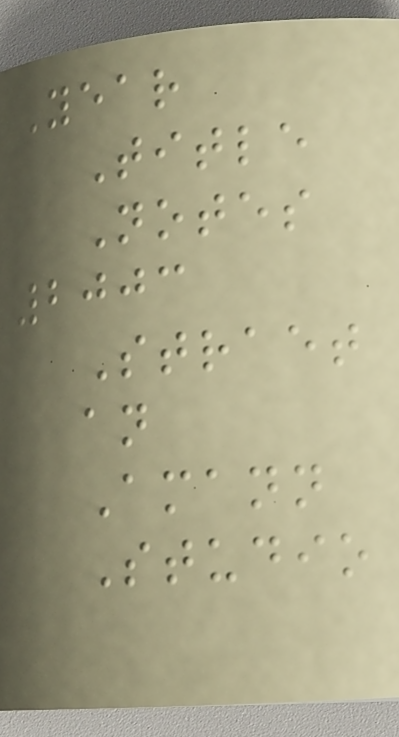Year
Title
Notes
2003
Straet
an
Amann
Studio
